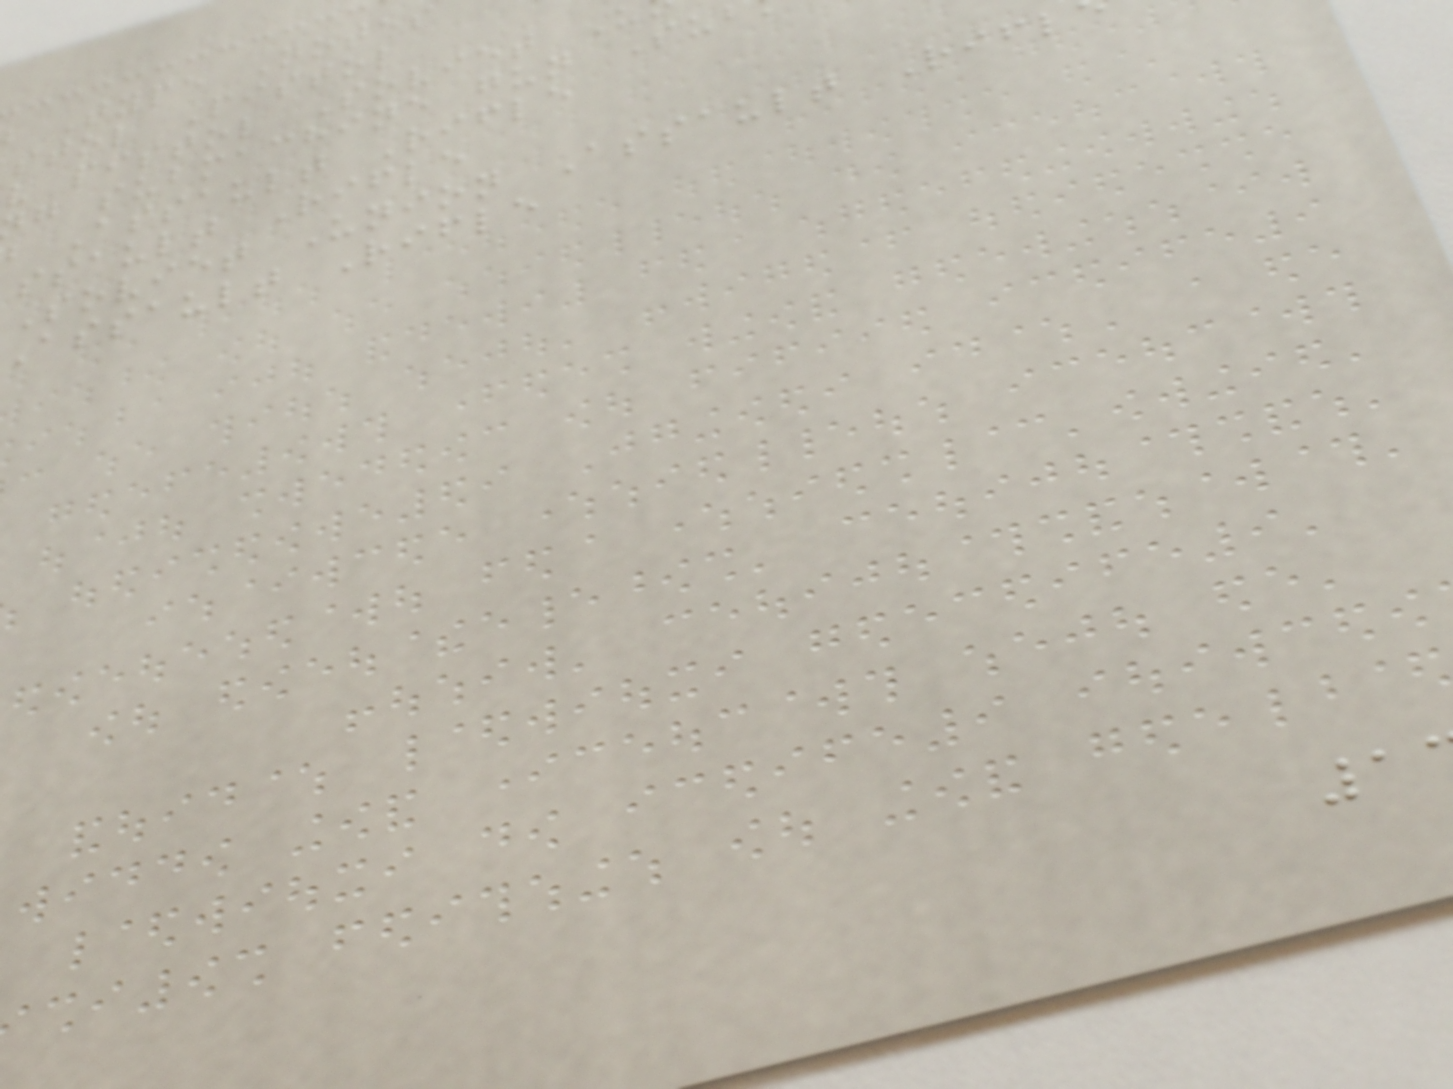Type Notes
stol Pistol
v pistol Soviet U
g submachine gun Su
Assault Rifle
ssault Rifle
Soviet Union Assault Rifl
Assault Rifle
